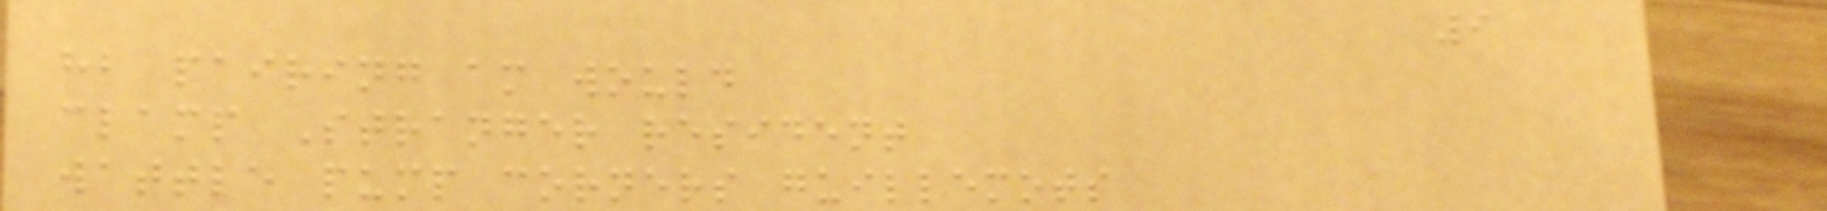9
hb pairing am would
clamp Stranger resident
wattle pump corners guillemots
